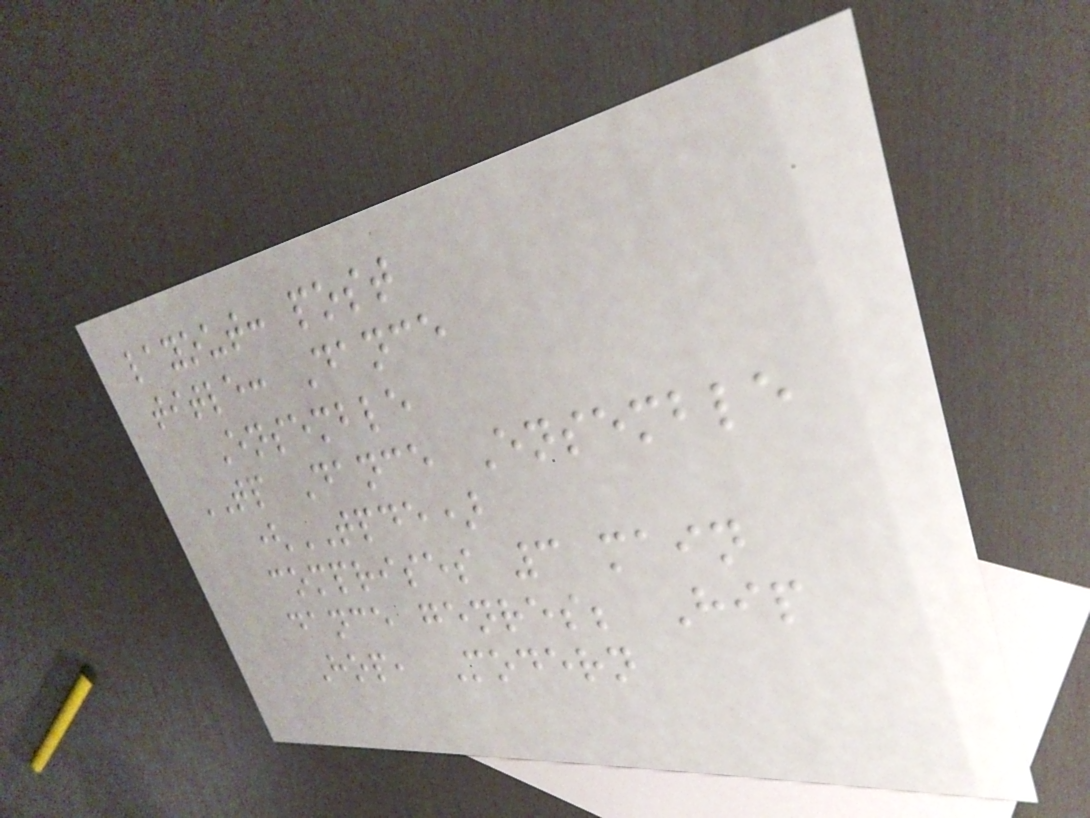layout: post
title: Dance
Ensemble
TP Dance Ensemble
(TPDE)
comprises 3 main
dance genres; Hip
Hop, Modern
